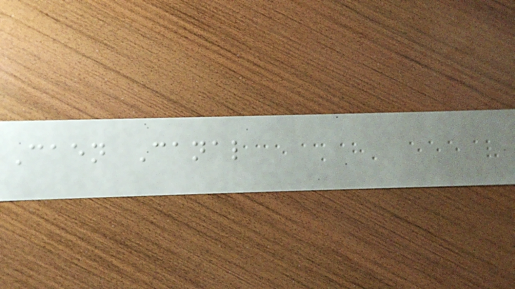Caen Canal
